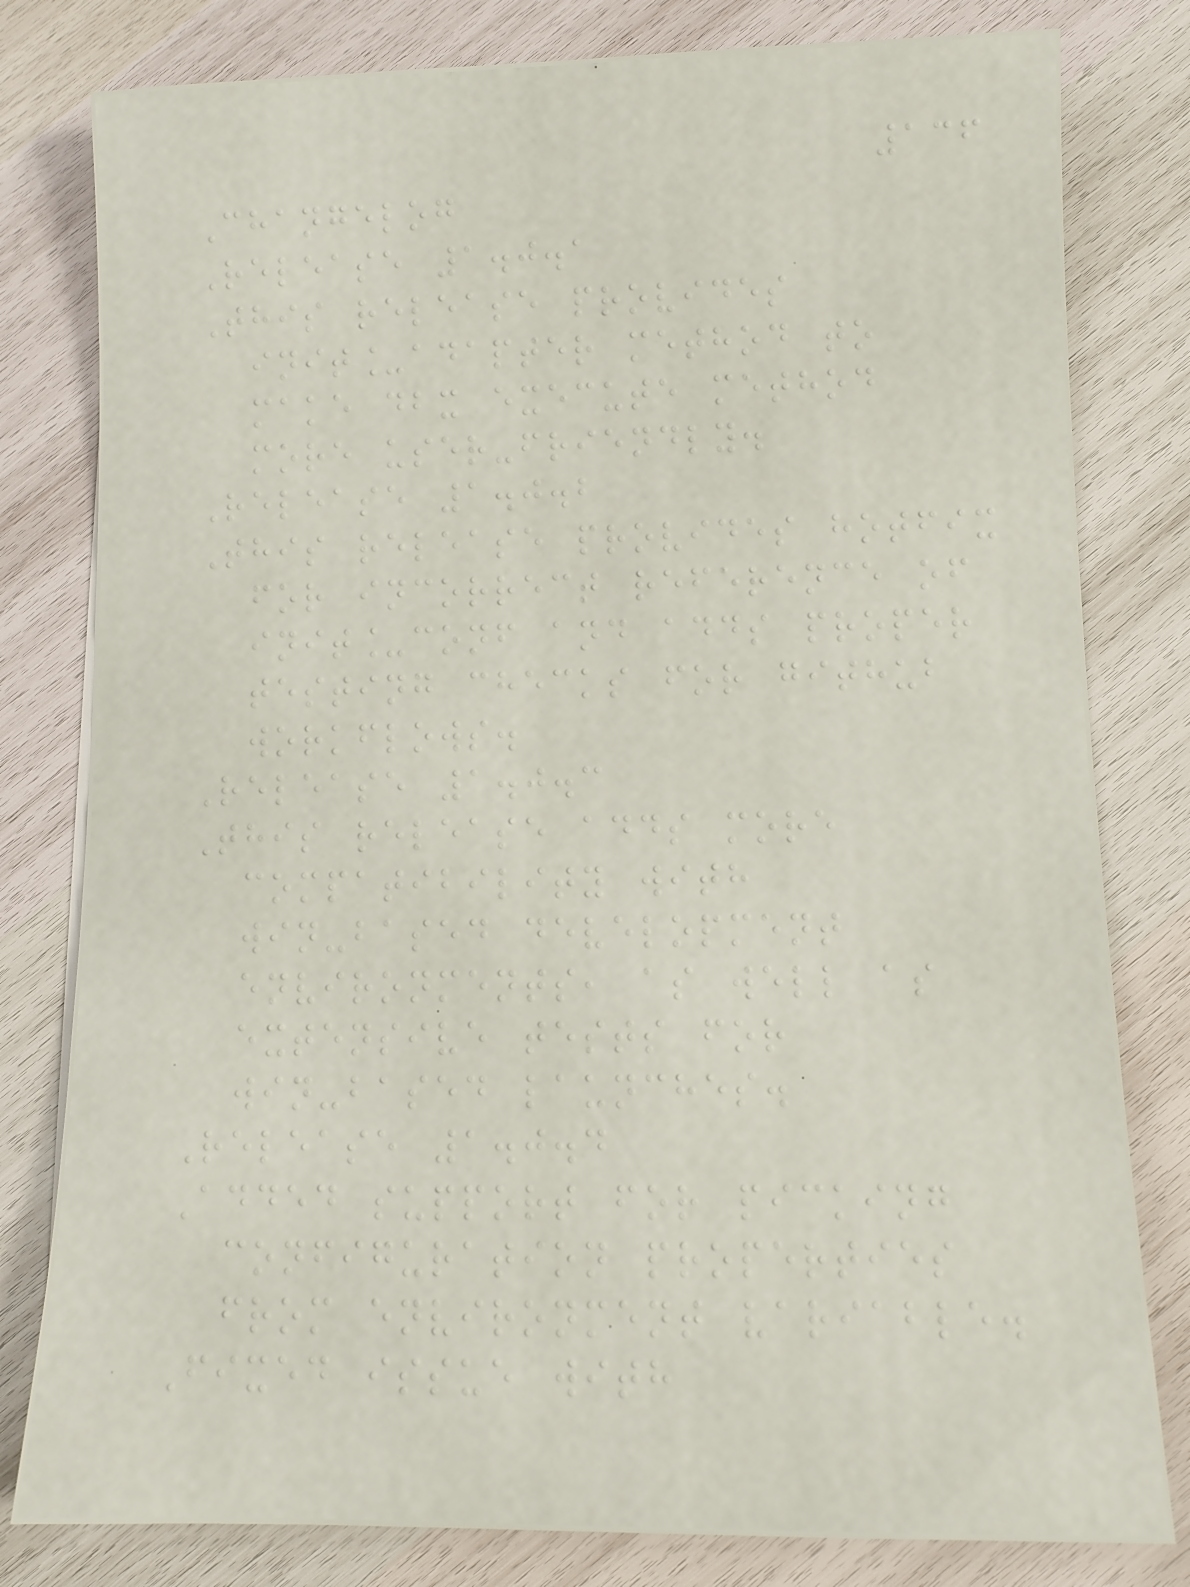136
Changelog
Release 1.0.1
This release provides
init_adapter method to
make dbx execute method
more user-friendly.
Release 1.0.2
This release provides hotfix
for incorrect reference of
init_conf and adds proper
testing checks for github
workflows.
Release 1.0.3
This release adds more
compatibility with
win-based development
environments, as well as
extensive tests for
win-based launches.
Release 1.0.4
Added support for picking
configuration properties
from environment variable.
Fixed issue with
